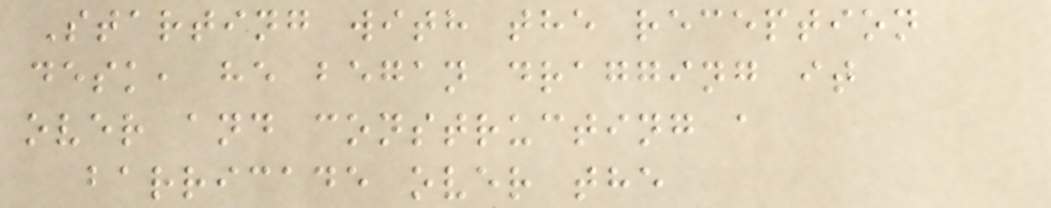Starting with the reception
desk, he began dragging it
over and constructing a
barricade over the
